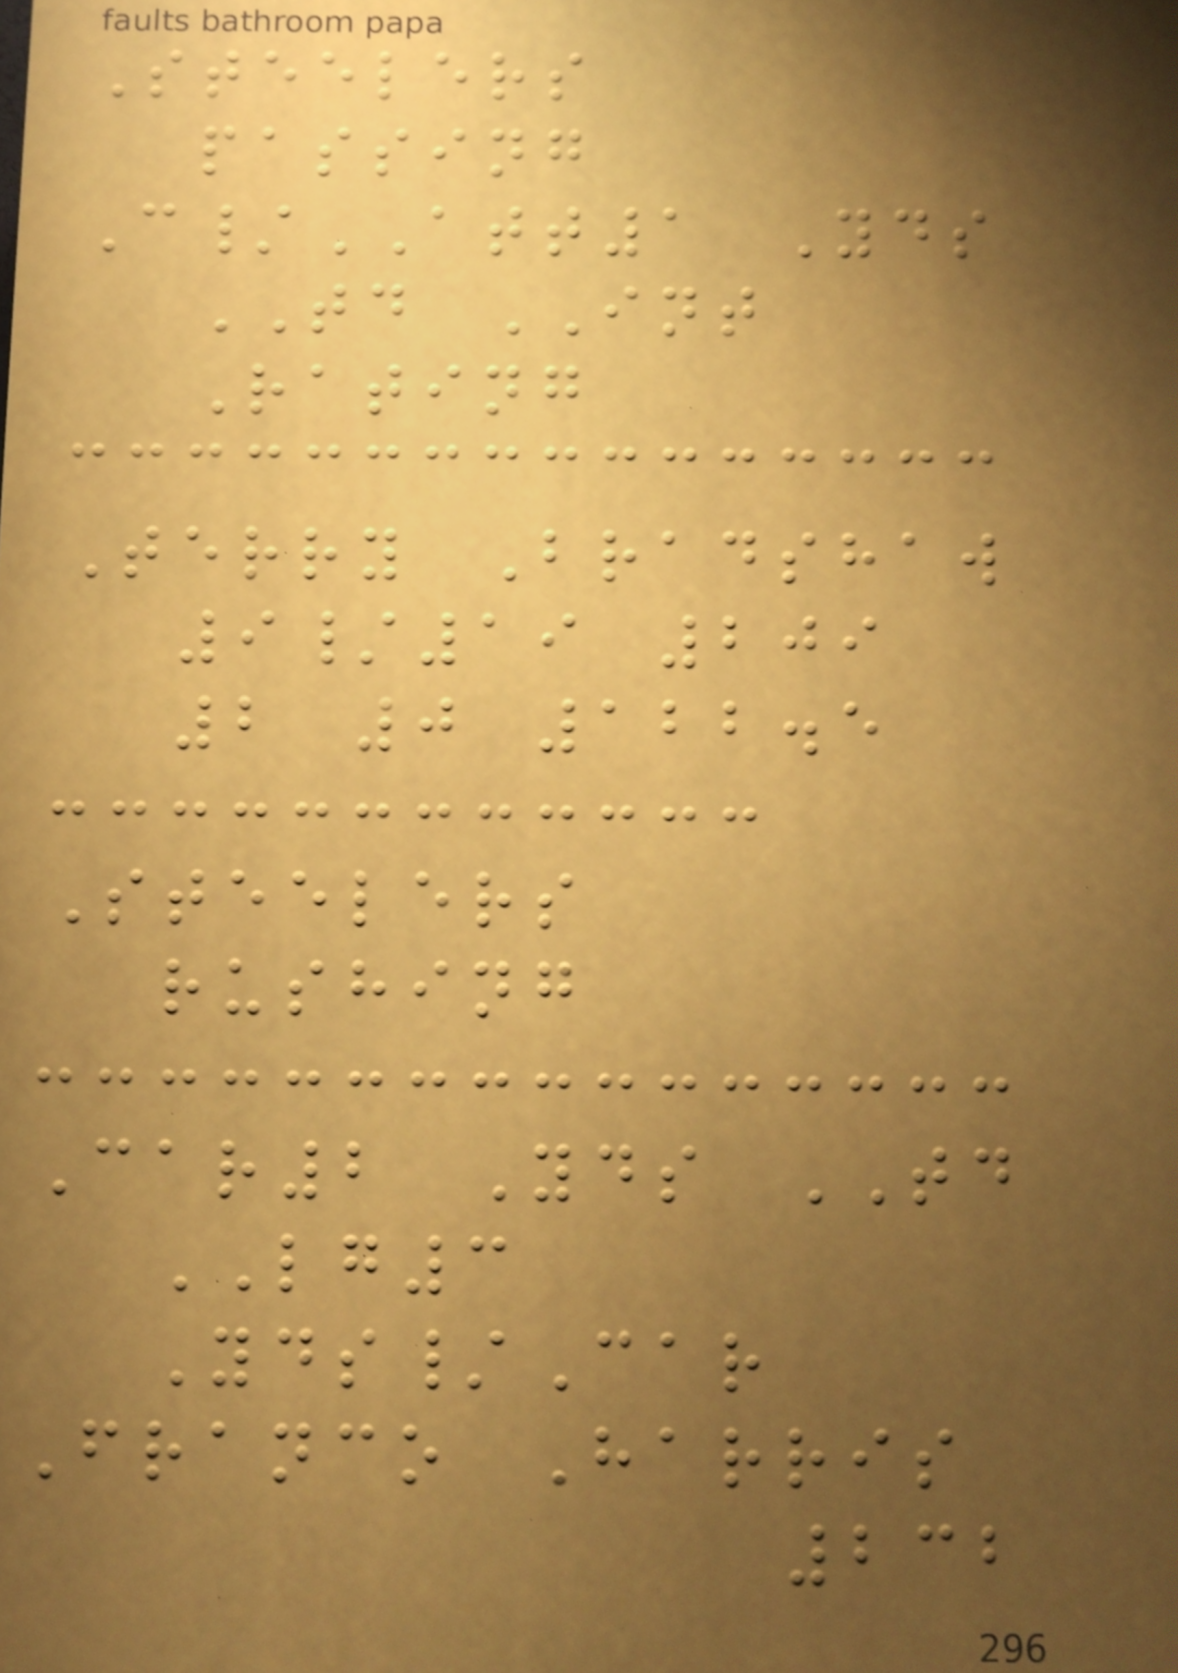Steelers
passing
C/ATT1 Yds
TD INT
Rating
Terry Bradshaw
9/19 209
2 0 122.5
Steelers
rushing
Car2 Yds TD
LG3
Yds/Car
Franco Harris
232
